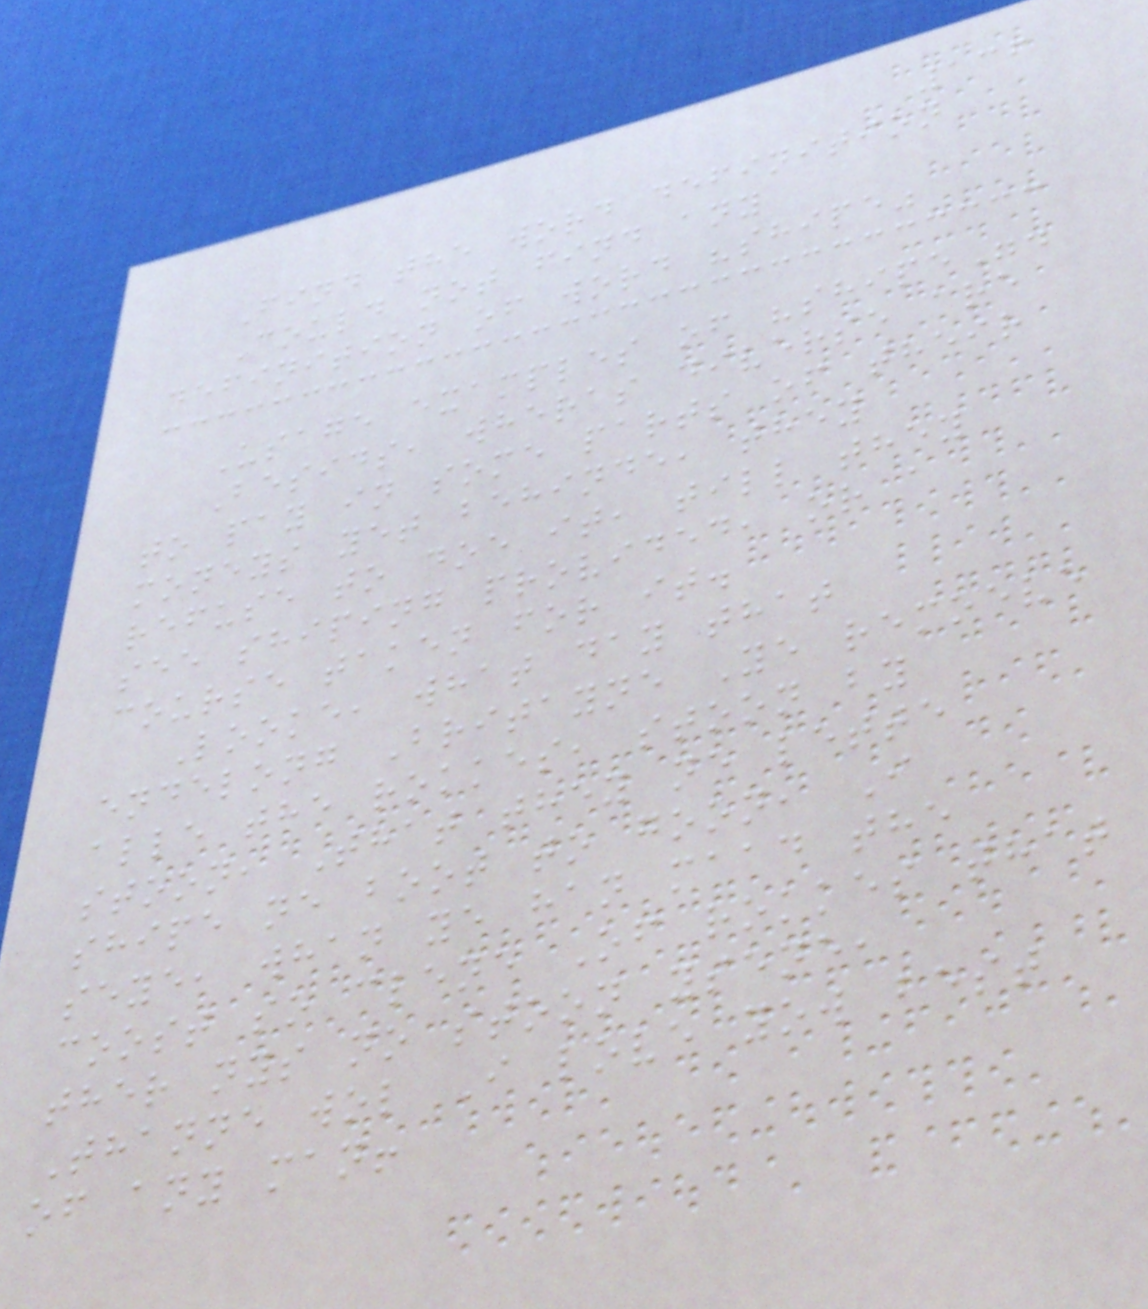136
Find the word definition
Could not find any
definition of word "shipe"
Usage examples of "shipe".
Besids, wheras diverse are
to pay in some parts of their
moneys yet behinde, they
refuse to doe it, till they
see shiping provided, or a
course taken for it.
Looke, what day that
endelong Britayne Ye remoeve
alle the rokkes, stoon by
stoon, That they ne lette
shipe ne boot to goon, I
seye, whan ye han maad the
coost so clene Of rokkes that
ther nys no stoon ysene,
Thanne wol I love yow best
of any man!
